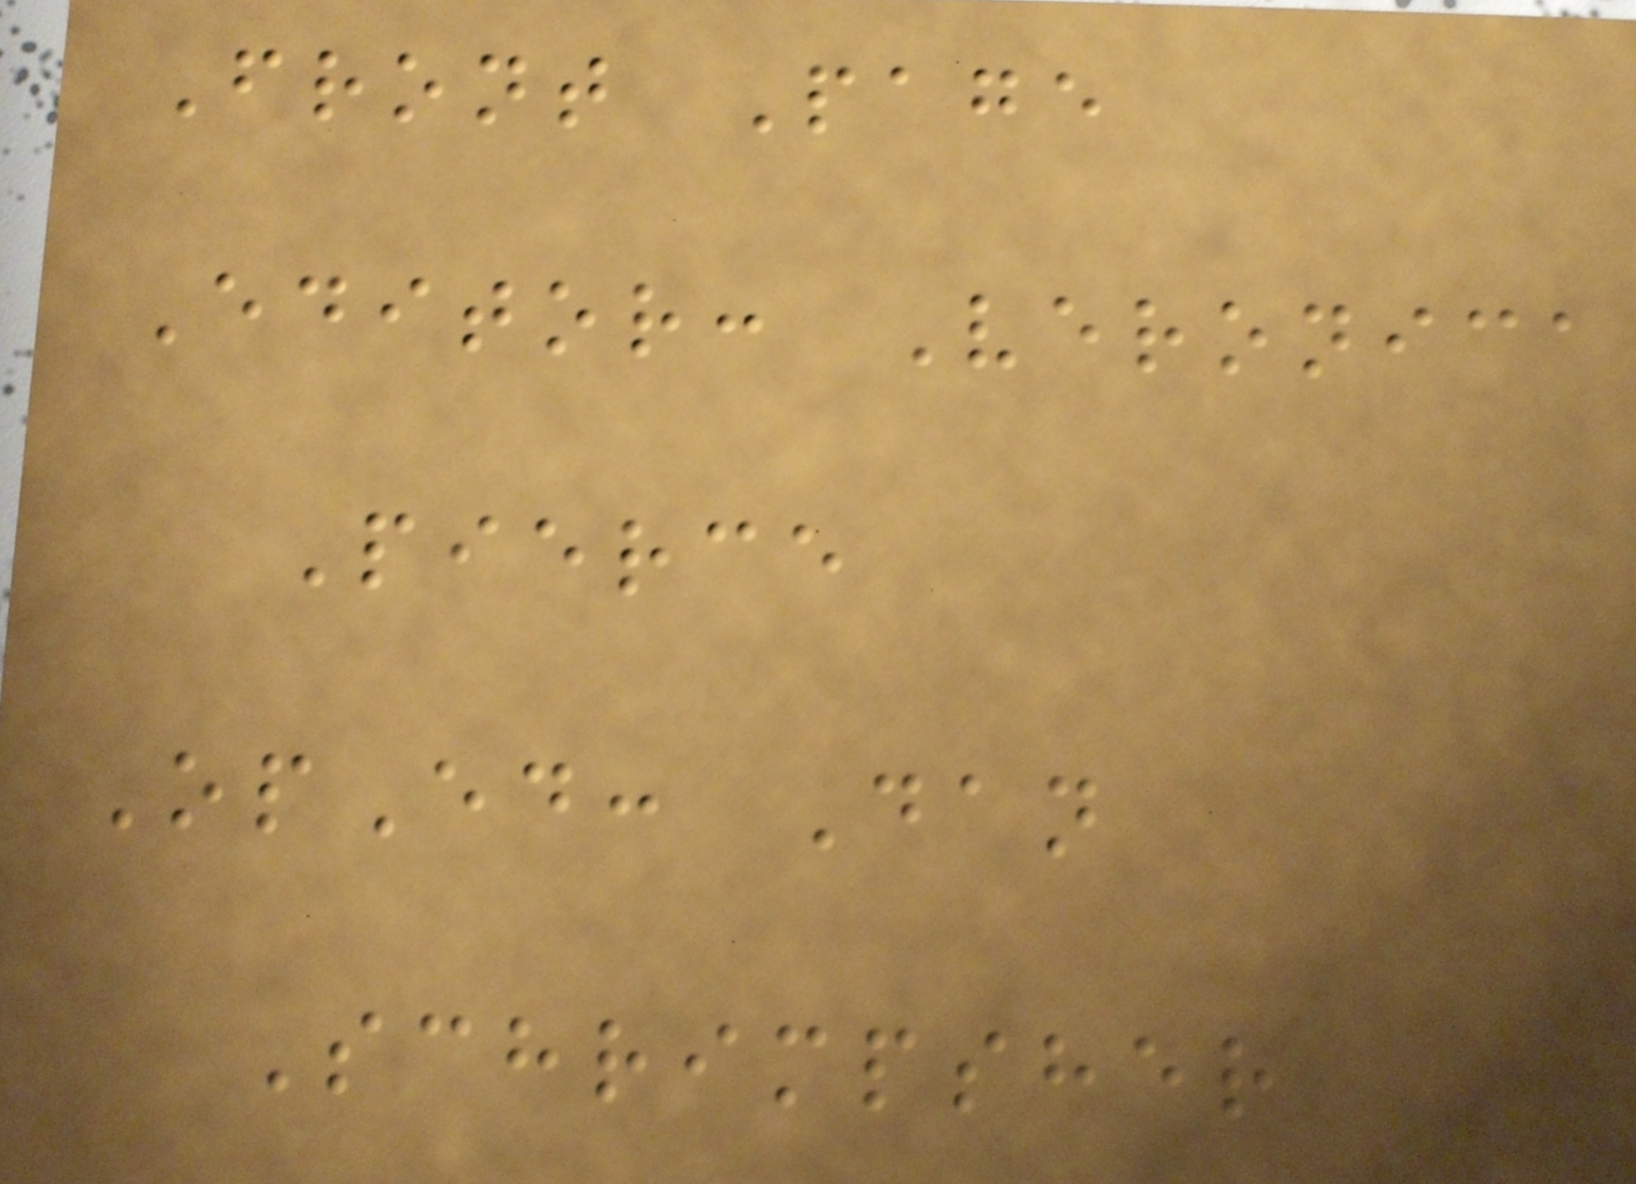Front Page
Editor: Veronica
Pierce
OpEd: Dan
Schrimpsher
